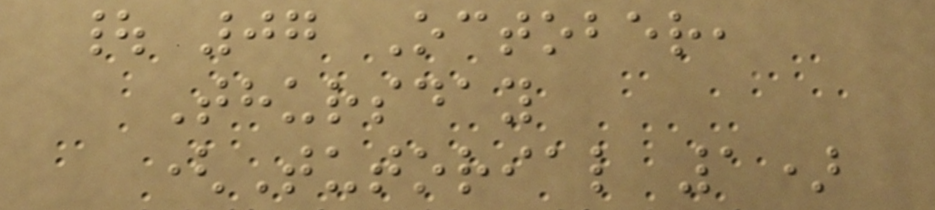| 07 October,
Thursday
(Tutorial 1)
